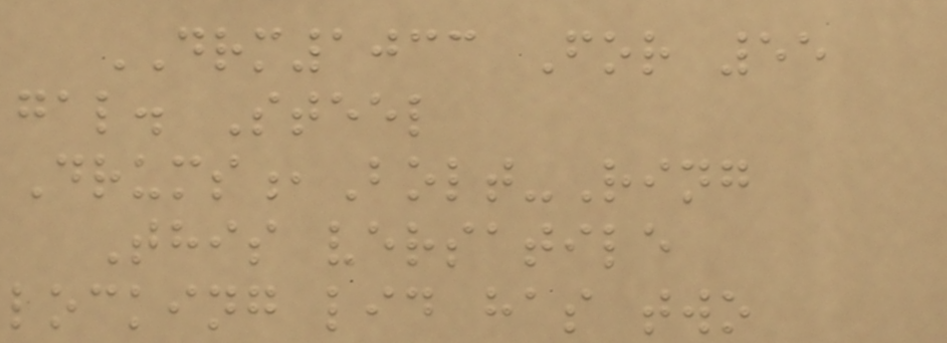DRM1033 For 55
gal. Steel
Drums,Bolt-Ring
This versatile
locking lid has two
